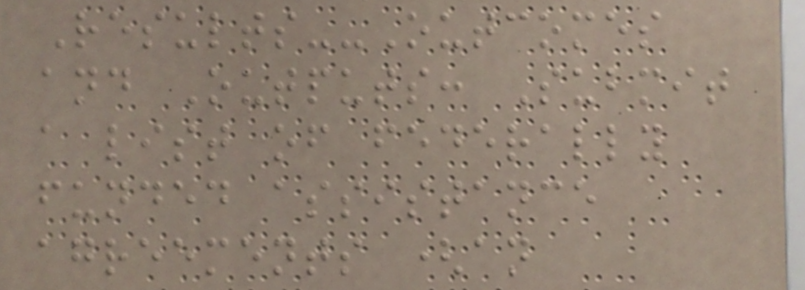Results--Outcomes
and Outputs: Submit
a list of federally
funded assistance
agreements (an
